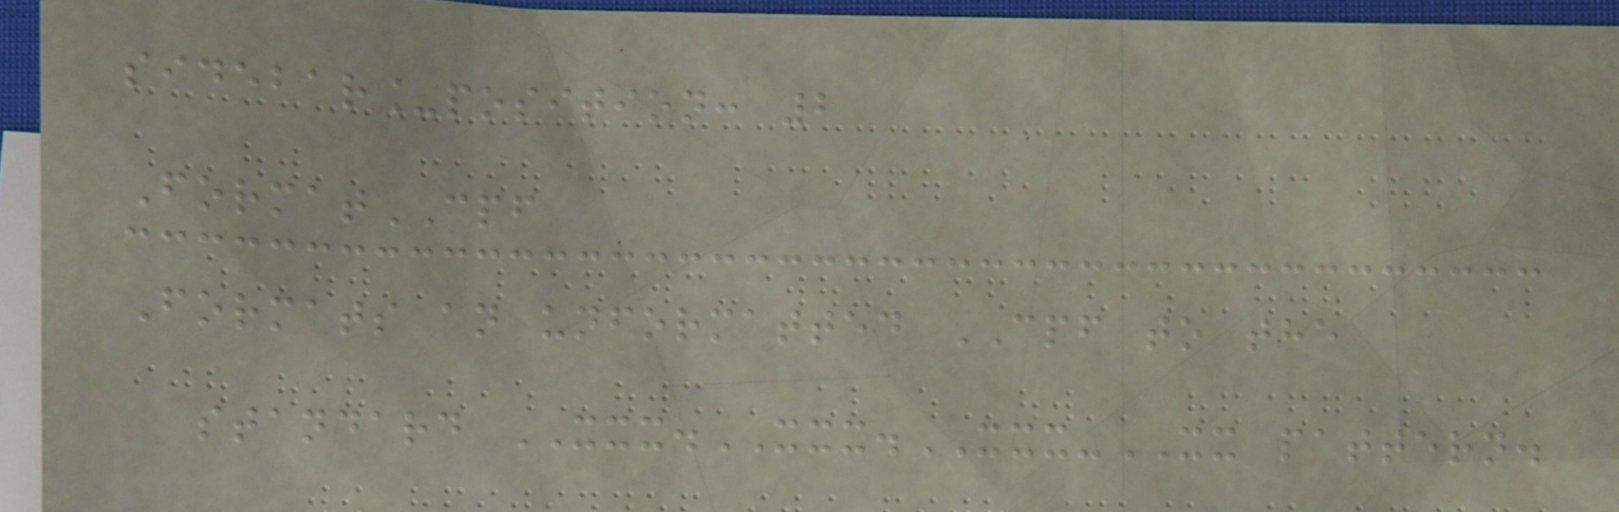sidebar_position: 2
FormatCPF
Formats an unformatted CPF to the
standard XXX.XXX.XXX-XX pattern.
